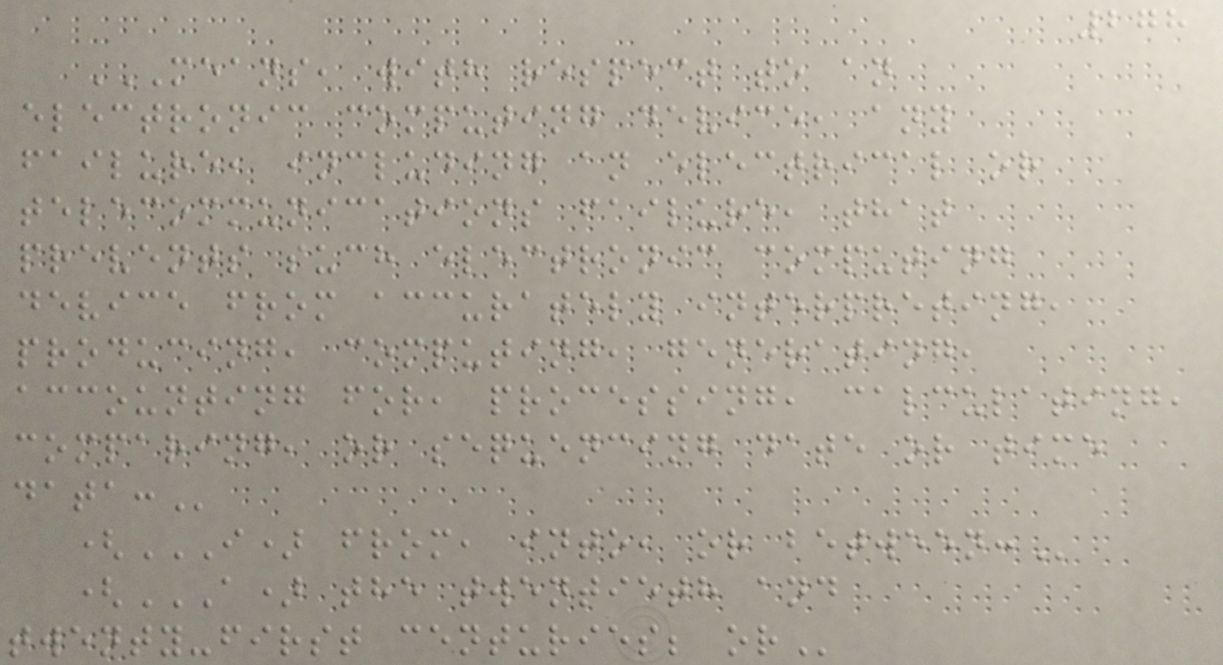278
MEANS, WITH RESPECT TO AN
ELECTRONIC COMPUTING DEVICE, ANY
FAILURE, INCLUDING AN ELECTRICAL OR
TELECOMMUNICATIONS FAILURE, THAT
PREVENTS SUCH ELECTRONIC COMPUTING
DEVICE FROM ACCURATELY INTERPRETING,
PRODUCING, COMPUTING, GENERATING,
ACCOUNTING FOR, PROCESSING, CALCULATING,
COMPARING, OR SEQUENCING DATE OR TIME
DATA:
(I) FROM, INTO, OR BETWEEN:
(A) THE TWENTIETH AND
TWENTY-FIRST CENTURIES; OR
